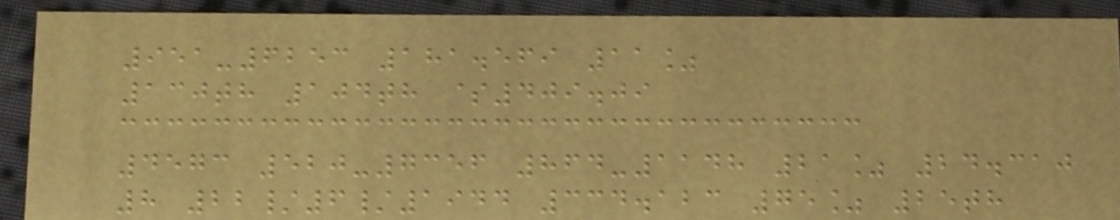951-6253 181.569 11%
130th 104th $409.09
4573 520-7356 864-1148 21% 24.310
8 22/6/1944 334.123 75% 25th
